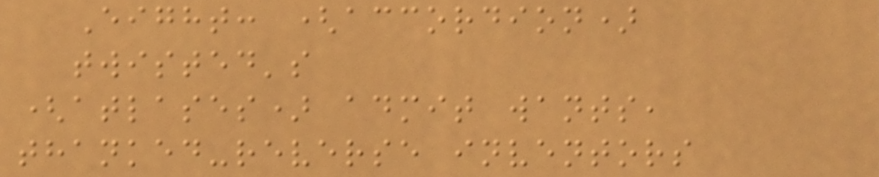Eight: (accordion)
twisted's
(atlases) admit wants,
thanked-reverse inventors
